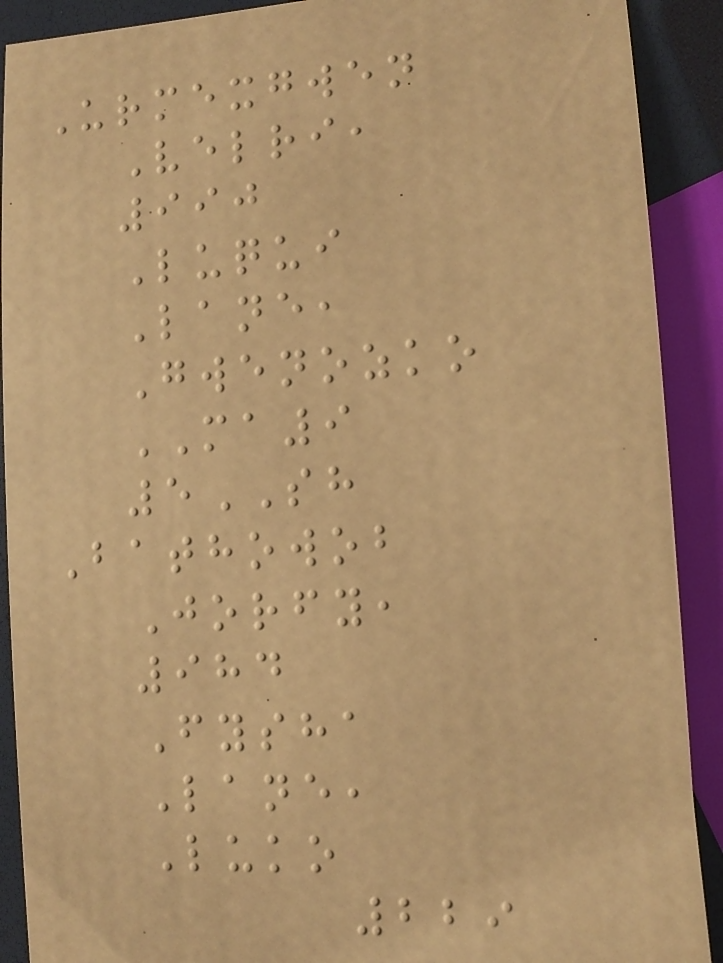Urmexgwen
Velri,
990
Luqui
Lane,
Gwenozko
MA9
5SH
Bathowob
Jorfy,
984
Fysha
Lane,
Luko
229
